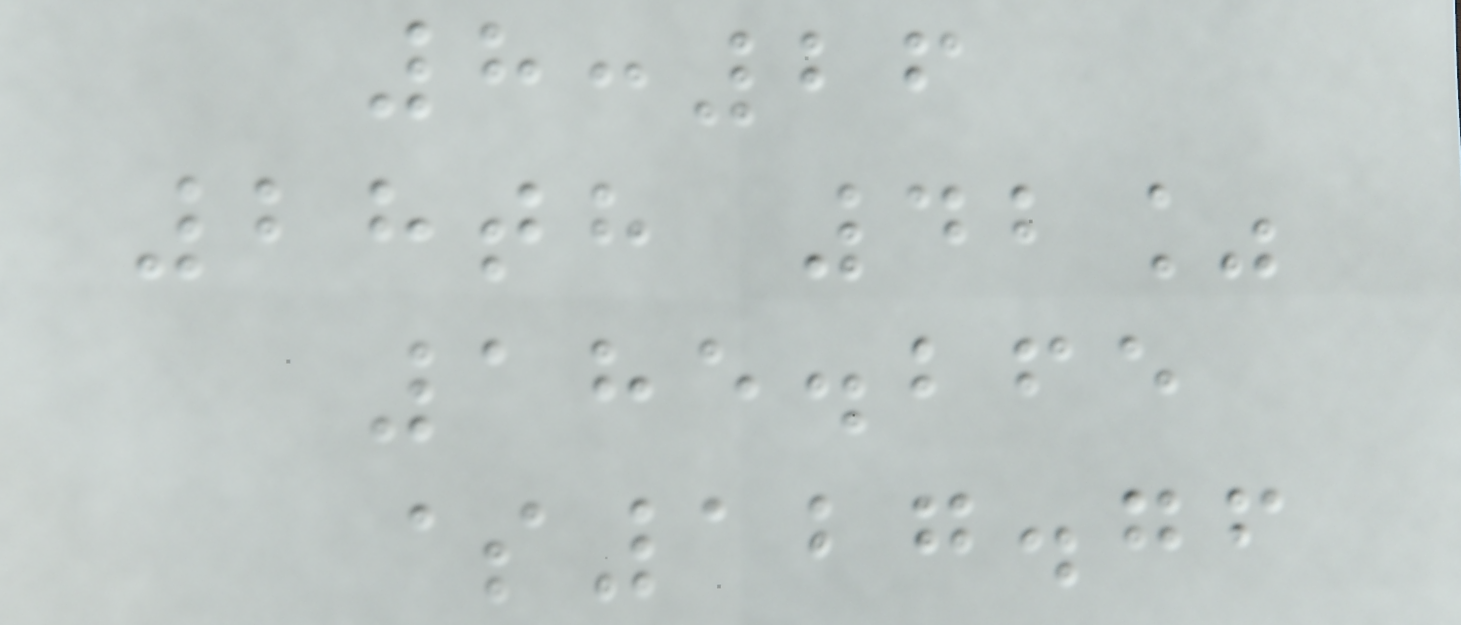8:26
28th 42%
185.265
$127.76
